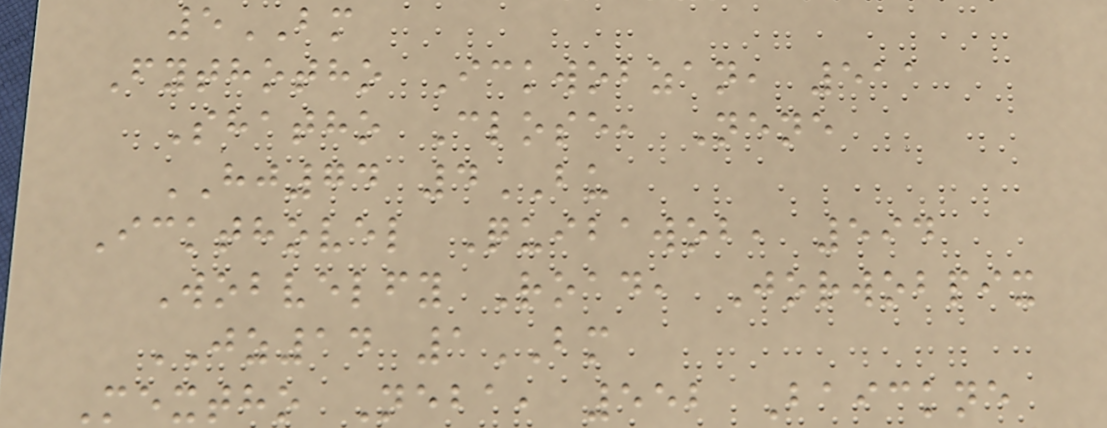5BM
Fythotho Ickwobzan, 511
Shatho Close, Nene
HJ74 4BU
Ickthovel Quibawob, 594
Wobvelfy Road, Jorwobpix
JZ14 1BM
Mextho Neba, 552 Baickne
